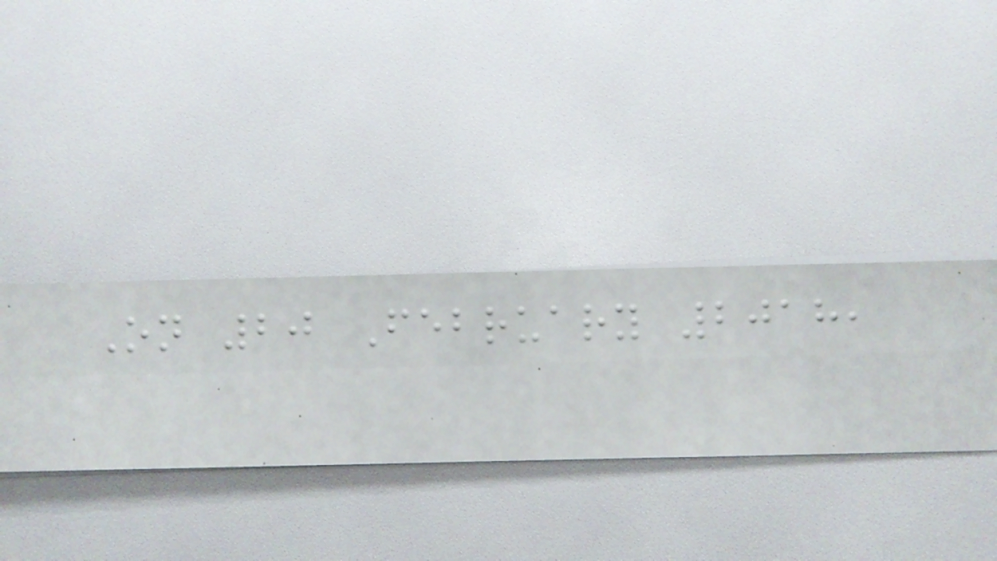On 20 February 2018,
